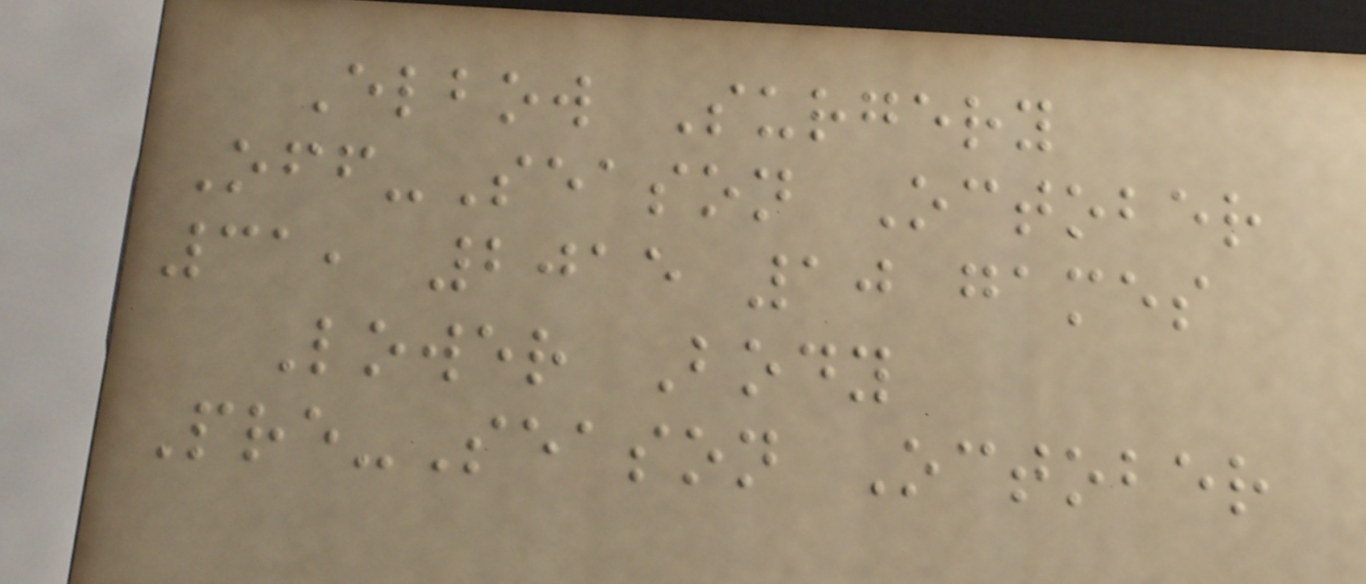Elbow Surgery
Off-Season October
31, 2015 10 games
Lower Body
Pre-Season October
